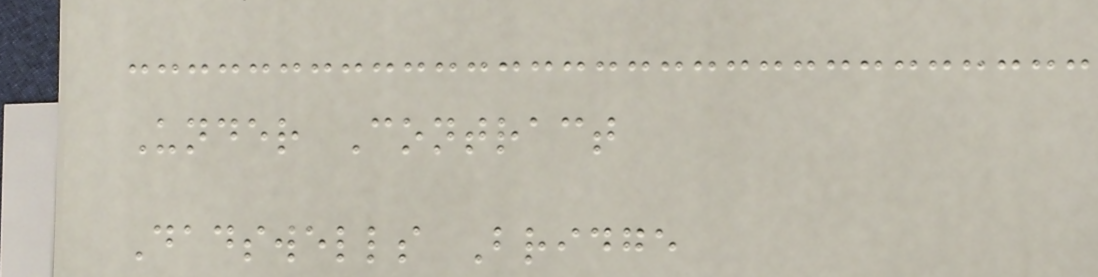Under Contract
Dadswells Bridge
